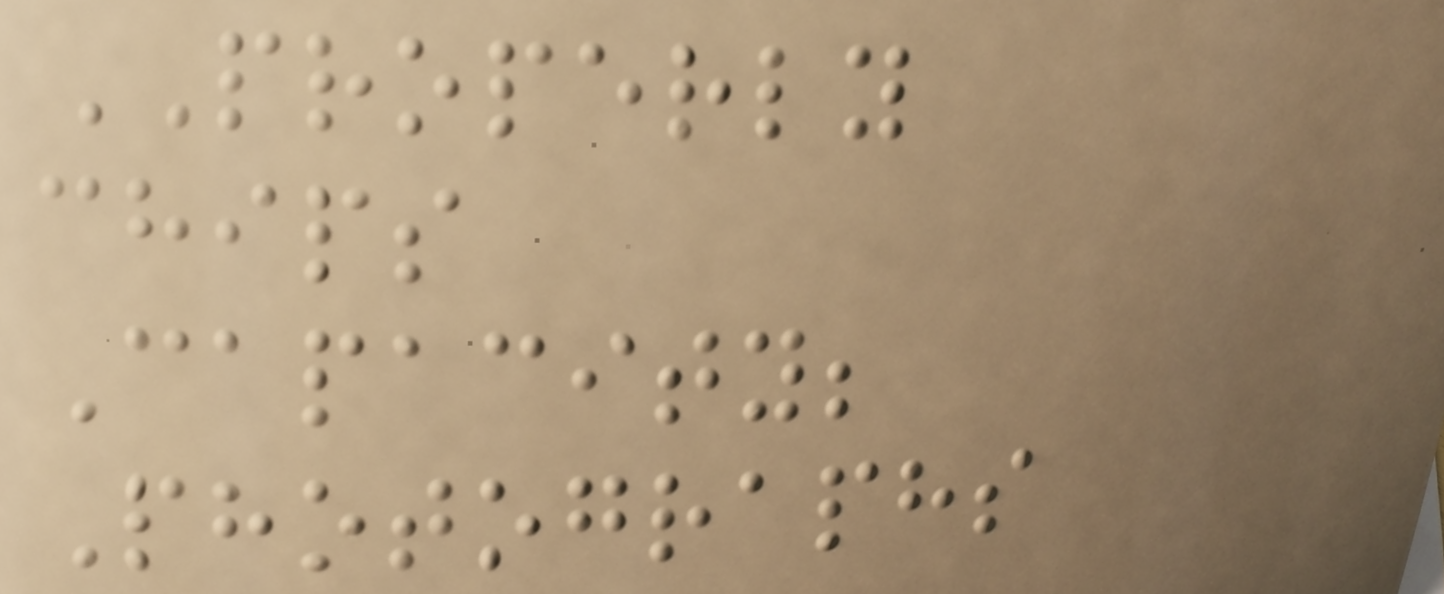PROPERLY
chips
Capacity;
Photographs
